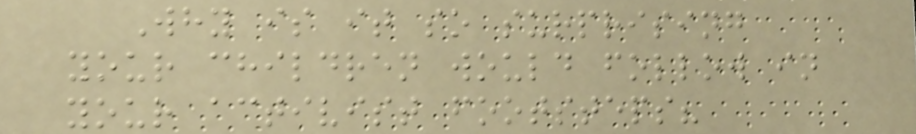Why is it so surprising
your children would follow in
your activist footsteps?
